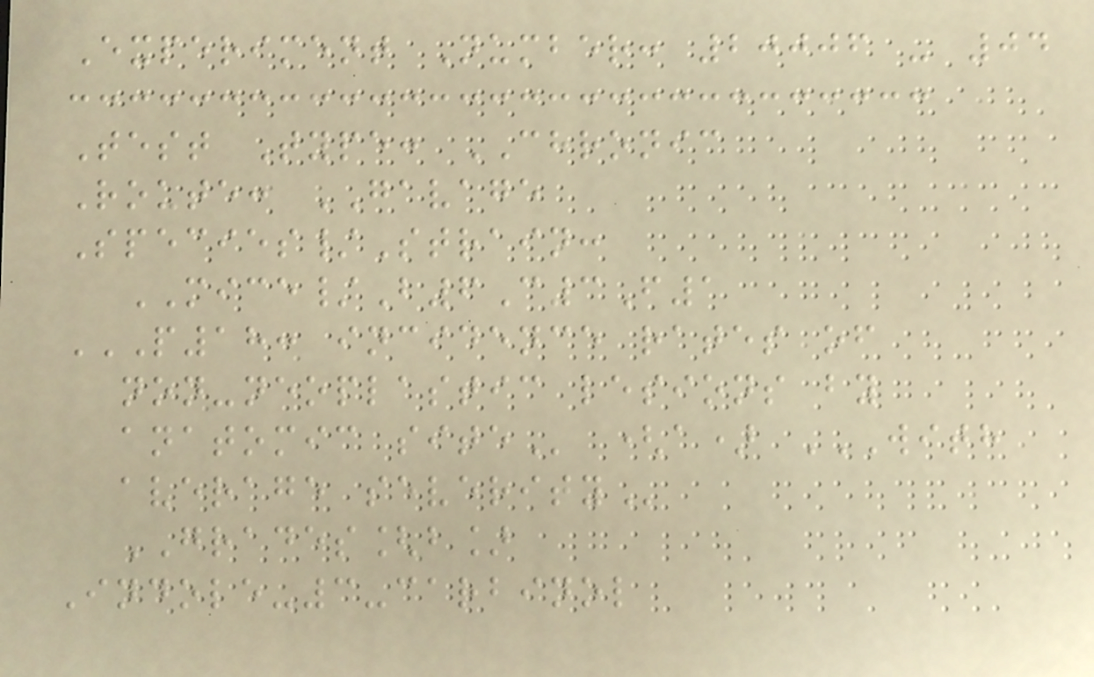Experiment Number: 20006 - 04
Test Type: CHRONIC
Route: GAVAGE
Species/Strain:
MICE/B6C3F1
P18: INCIDENCE RATES OF
NON-NEOPLASTIC LESIONS BY
ANATOMIC SITE (a) WITH
AVERAGE SEVERITY
GRADES[b]
Indole-3-carbinol
